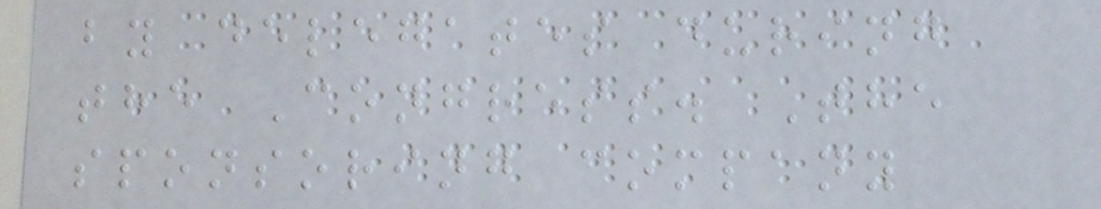by delegates during
the Congress. The
sponsoring company
